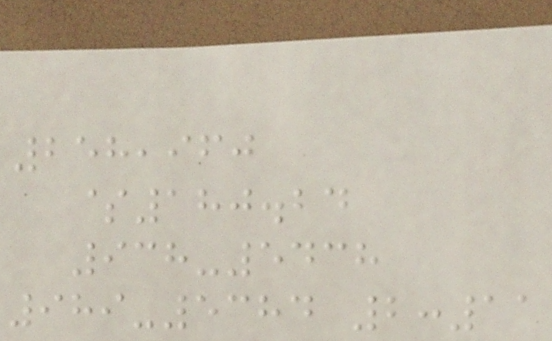258,960
$180.24
938-5438
989-5384 2:11
